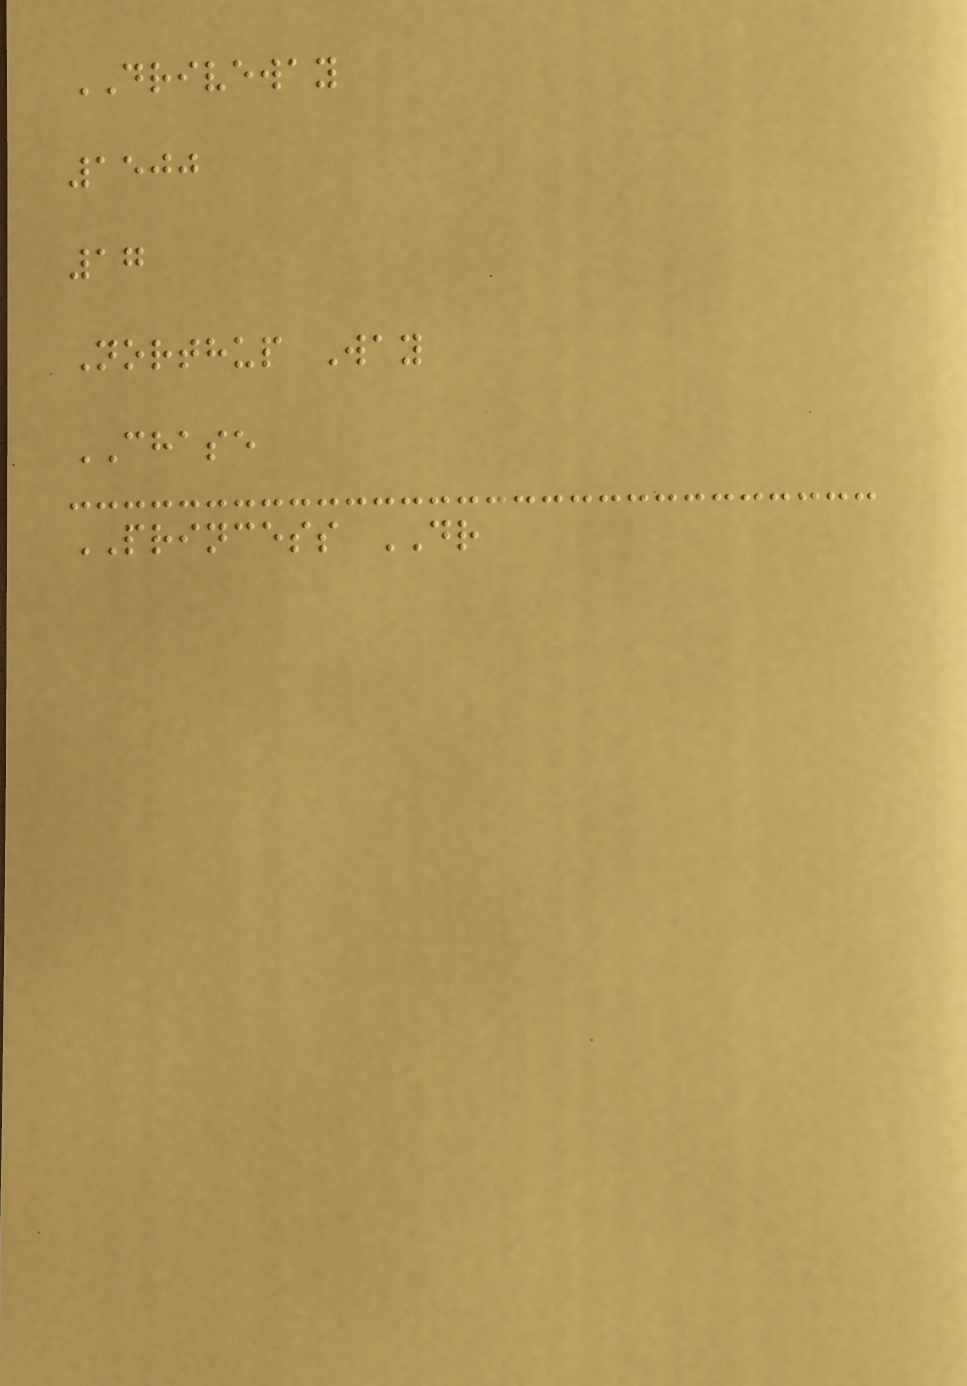DRIVEWAY
1500
17
Northup Way
CHASE
PRINCESS DR
